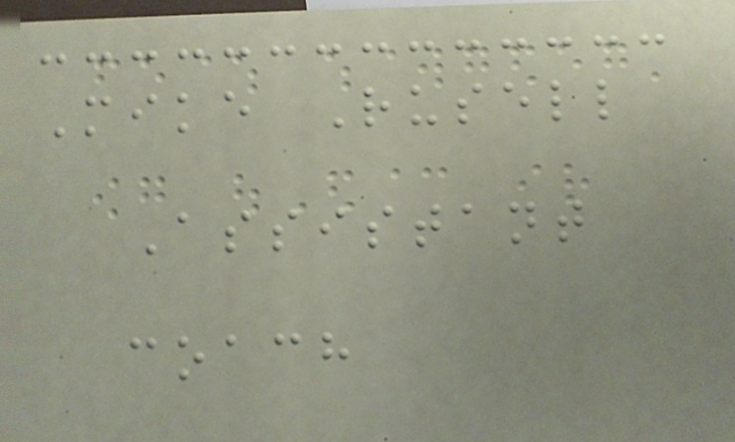Mike Rusell
Assistant
coach
